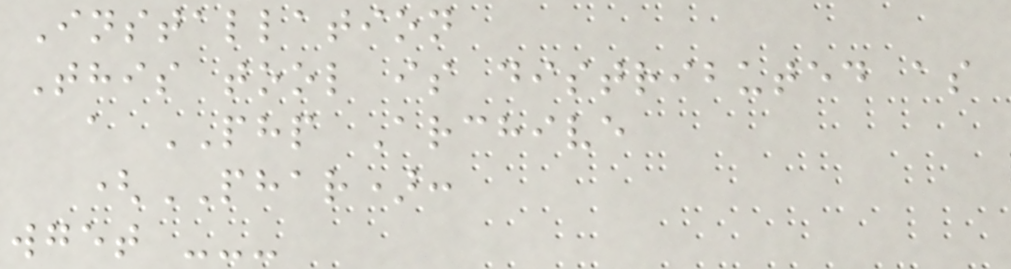Installation
This tool is distributed as
a PHP Archive
(PHAR):
wget ---
